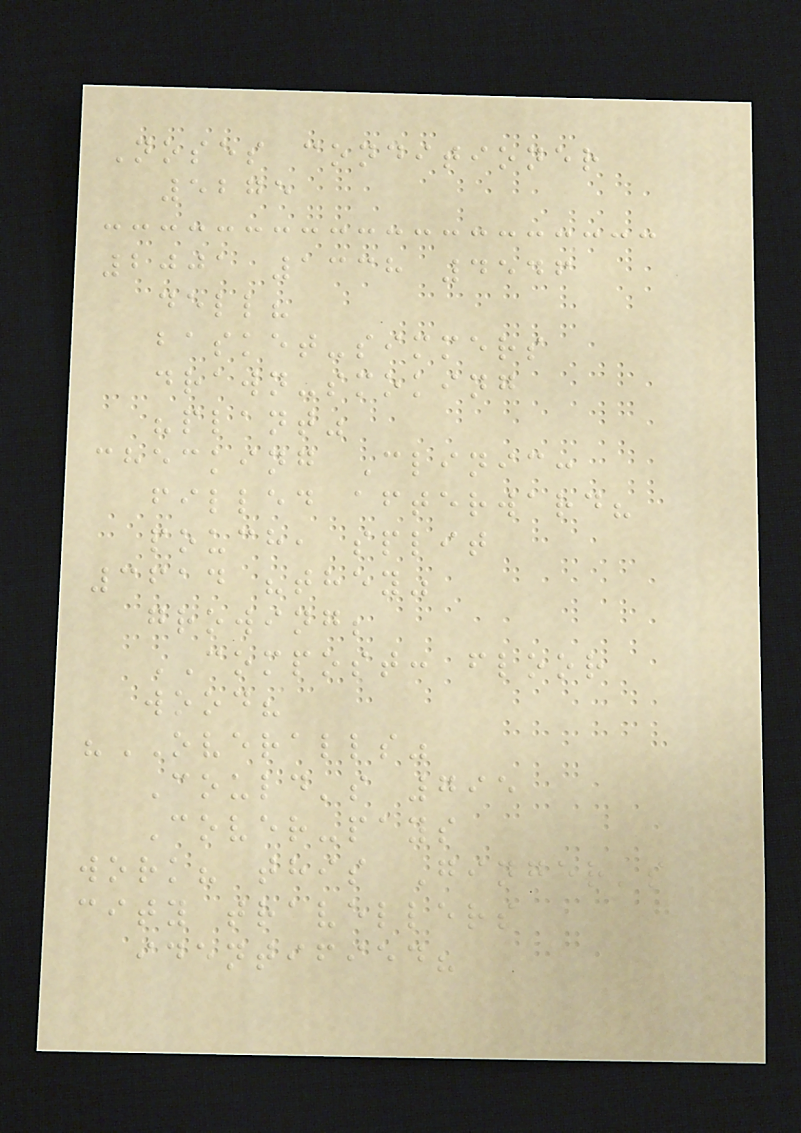Noses conditioner
5275
2001 1338 4546
dell?
basket-simmers
drawn-smoking
"plant"
checking Clinic:
filled afterward?
pouch, split
3614 "they"
growing;
COMPOST: floor
wood?
"OVERALLS"
Could's 795
Cover-pays
work? this Ginger's
city travellers
identified?
